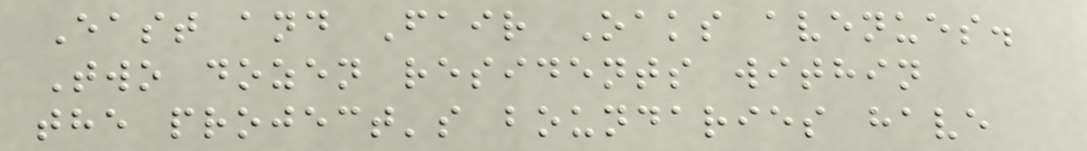East and Fair Oaks avenues.
Two dozen residents within
the project's boundaries have
